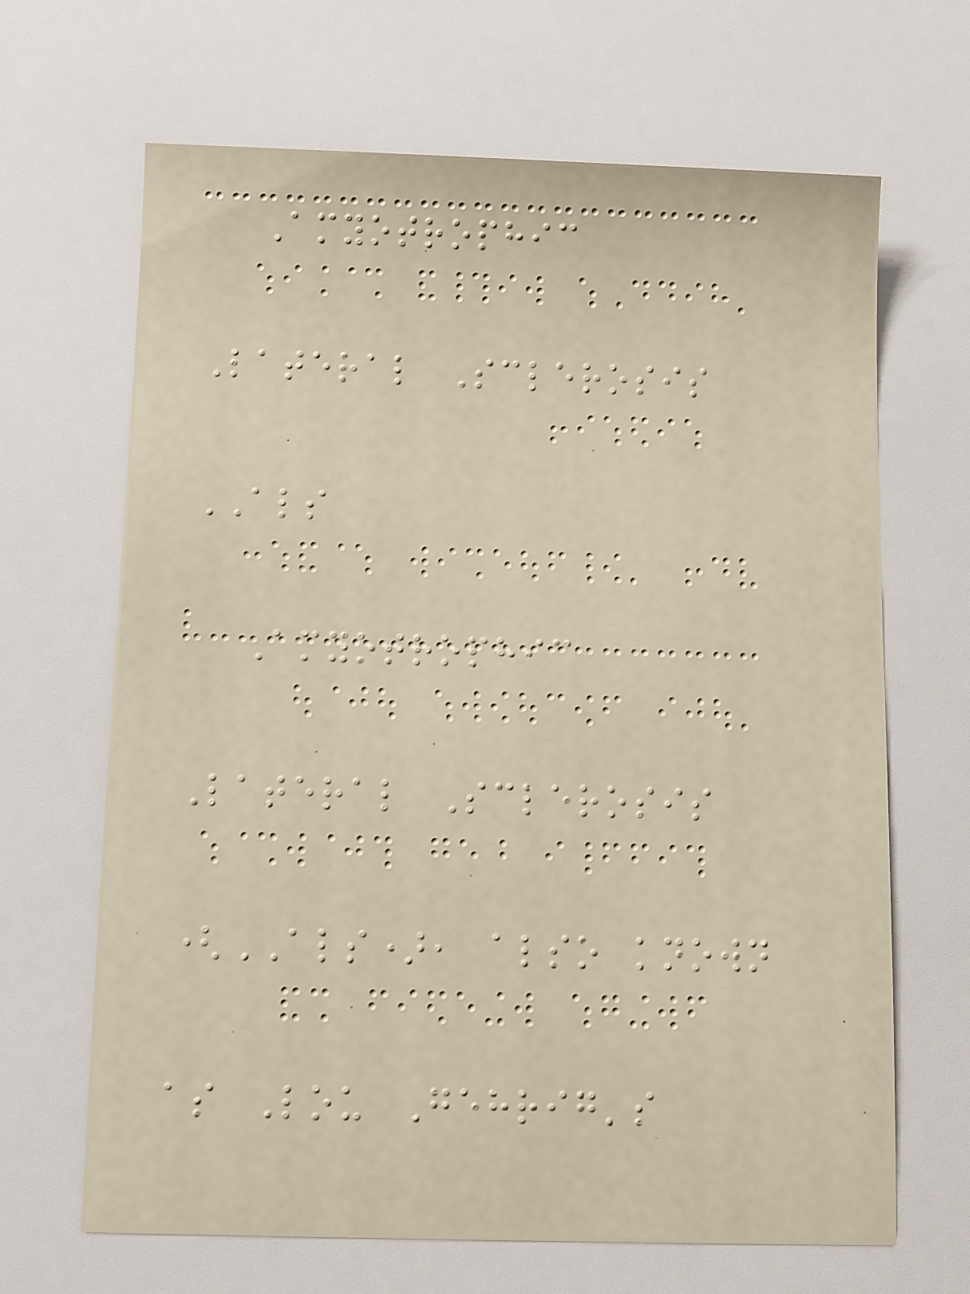Amyotrophic
Lateral Sclerosis
ALS
Amyotrophic
Lateral Sclerosis
(ALS), also known
as Lou Gehrig's
